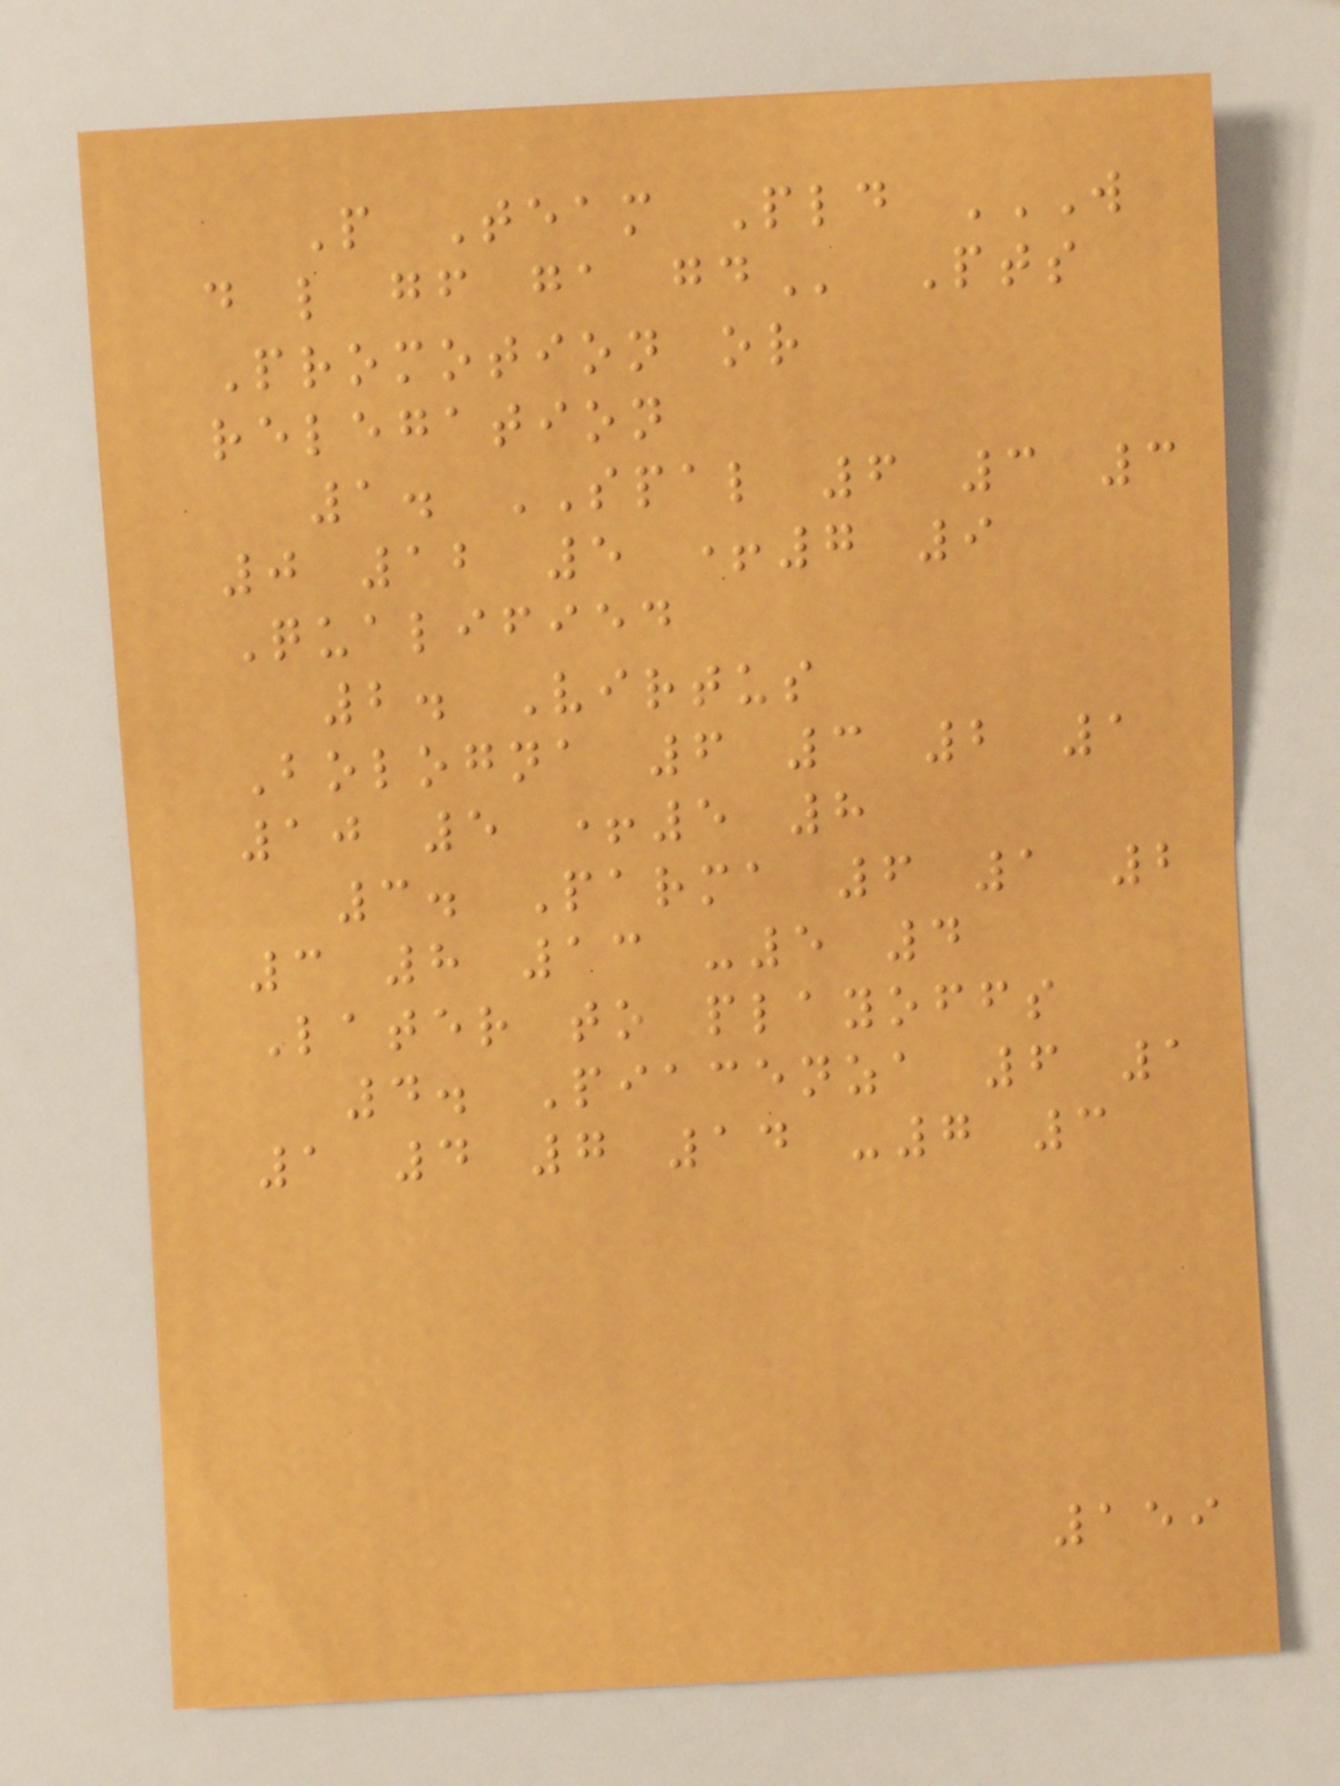P Team Pld W
D L GF GA GD Pts
Promotion or
relegation
1. SPAL 6 3 3
0 12 5 +7 9
Qualified
2. Virtus
Bologna 6 3 2 1
10 5 +5 8
3. Parma 6 1 2
3 8 13 -5 4
Later to playoffs
4. Piacenza 6 1
1 4 7 14 -7 3
159
